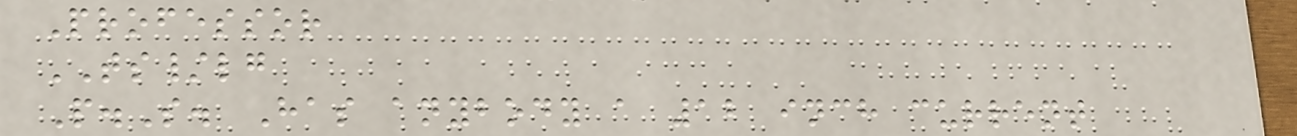Professor
TS/lg
P.S. Has anybody a 12 inch current
